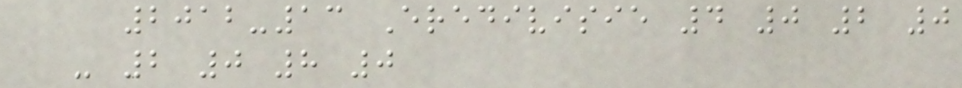2012-13 Eredivisie 4 0 2 0
- 2 0 8 0
